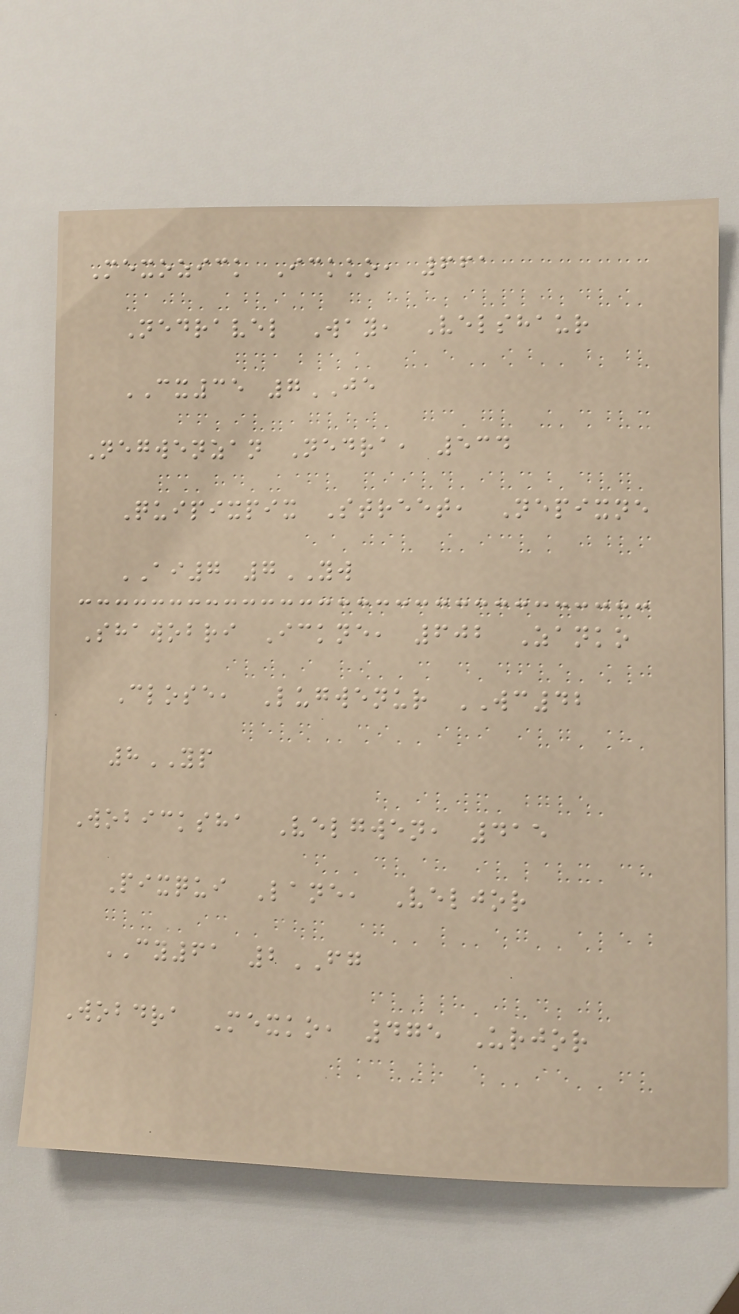Mexozick Ickko, 661
Nedravel Way, Velshaur
CX35 7JE
Negwenzan Nedra, 534
Quipixpix Street, Nepixne
AI7 7YW
Shawobri Ickne, 602 Zanko
Close, Lugwenur WC42
8YP
Wobicksha Velgwen, 415
Pixqui Lane, Veljor
CY61 2FG
Wobdra Mexko, 475 Urjor
